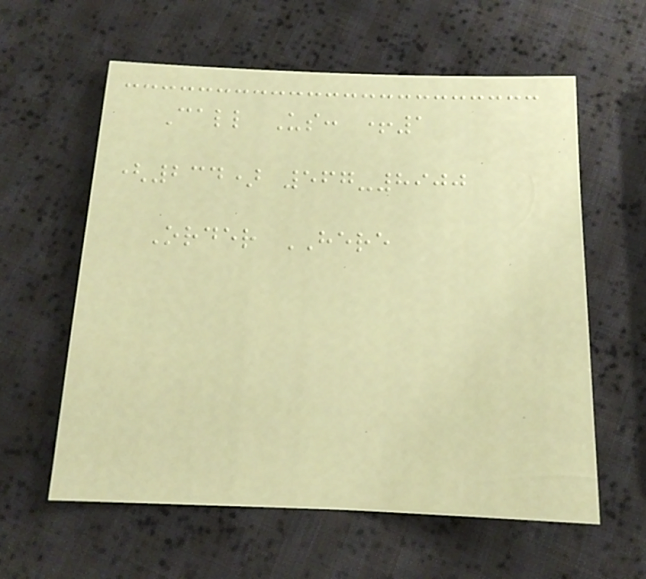Call Us: +1
(234) 567-8900
Order HERE
